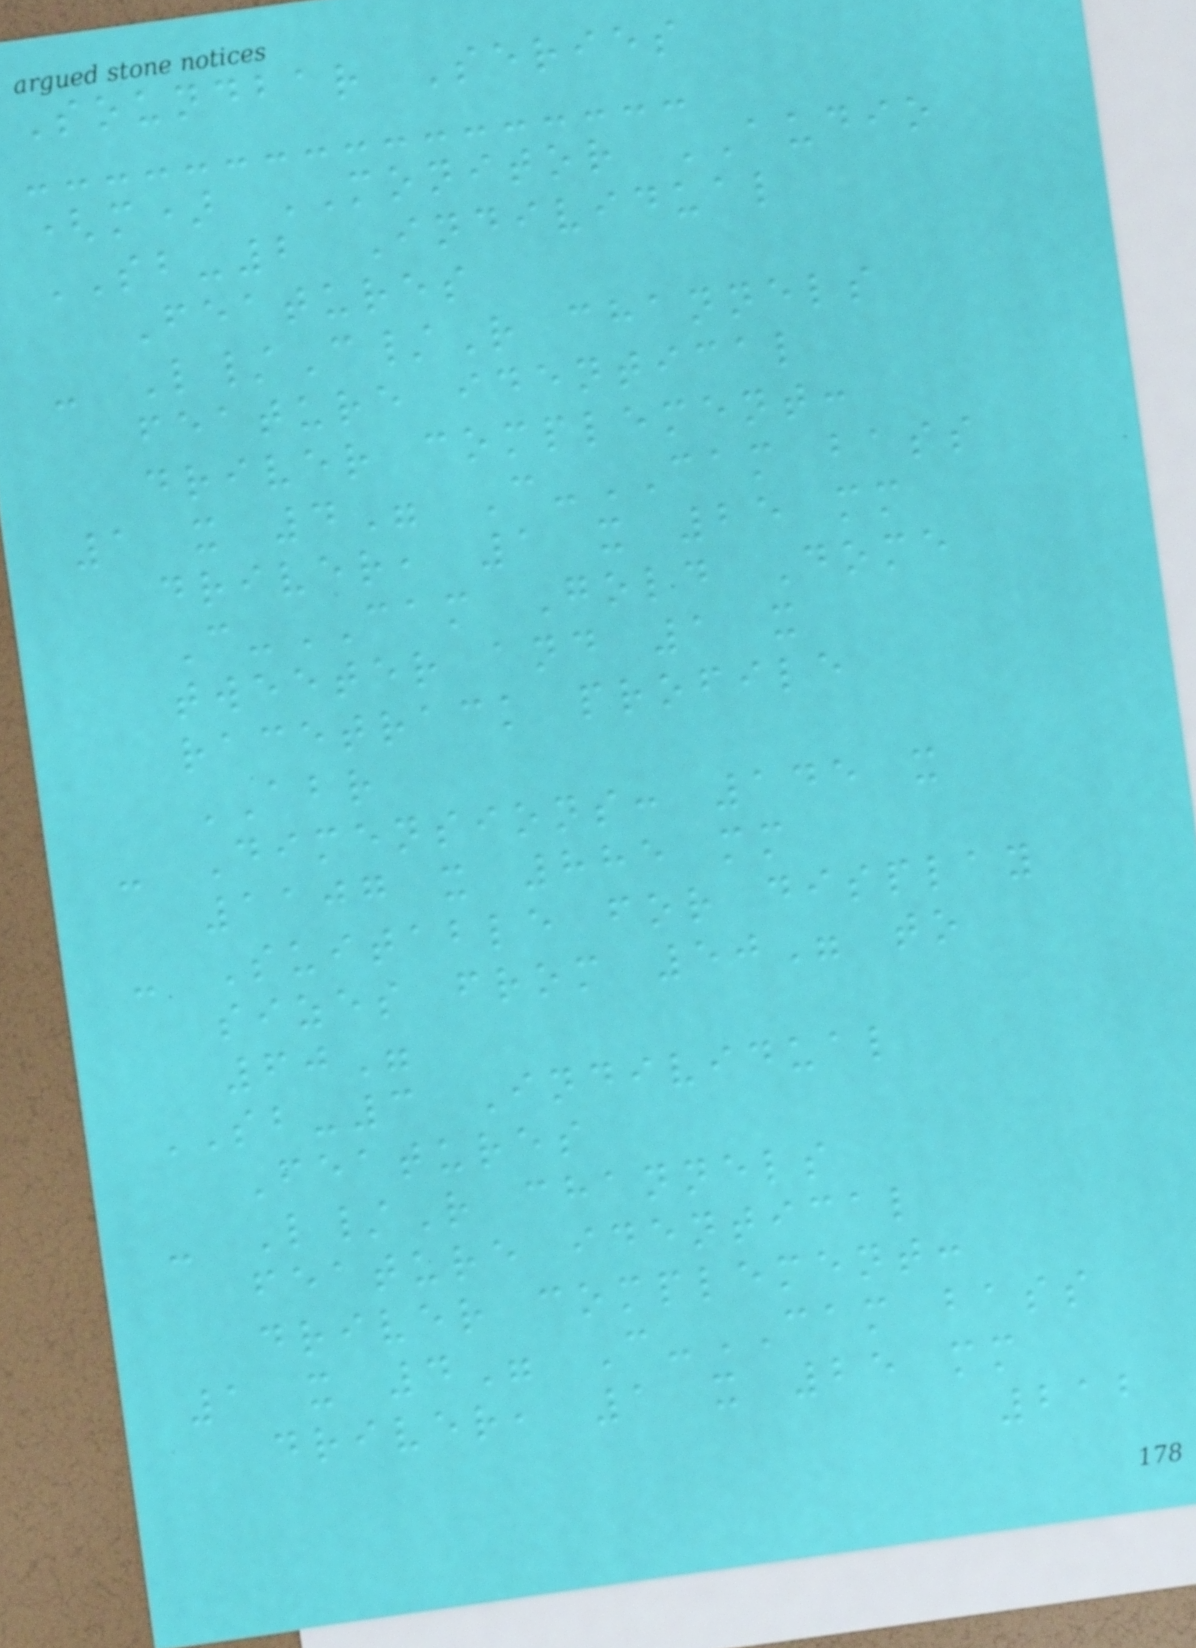Soundbar Series
(m) MONITOR AUDIO
SB-2 Individual
Features
- L/C/R channels
feature identical
driver complement:
1 x 4" C-CAM bass
driver, 1 x 25 mm
C-CAM Gold Dome
tweeter and 1 x
racetrack profile
ABR
- Dimensions: 145 x
1107 x 885 mm
- Suitable for display
sizes from 50" to
60"
SB-3 Individual
Features
- L/R channels
feature identical
driver complement:
1 x 4" C-CAM bass
driver, 1 x 25 mm
212
